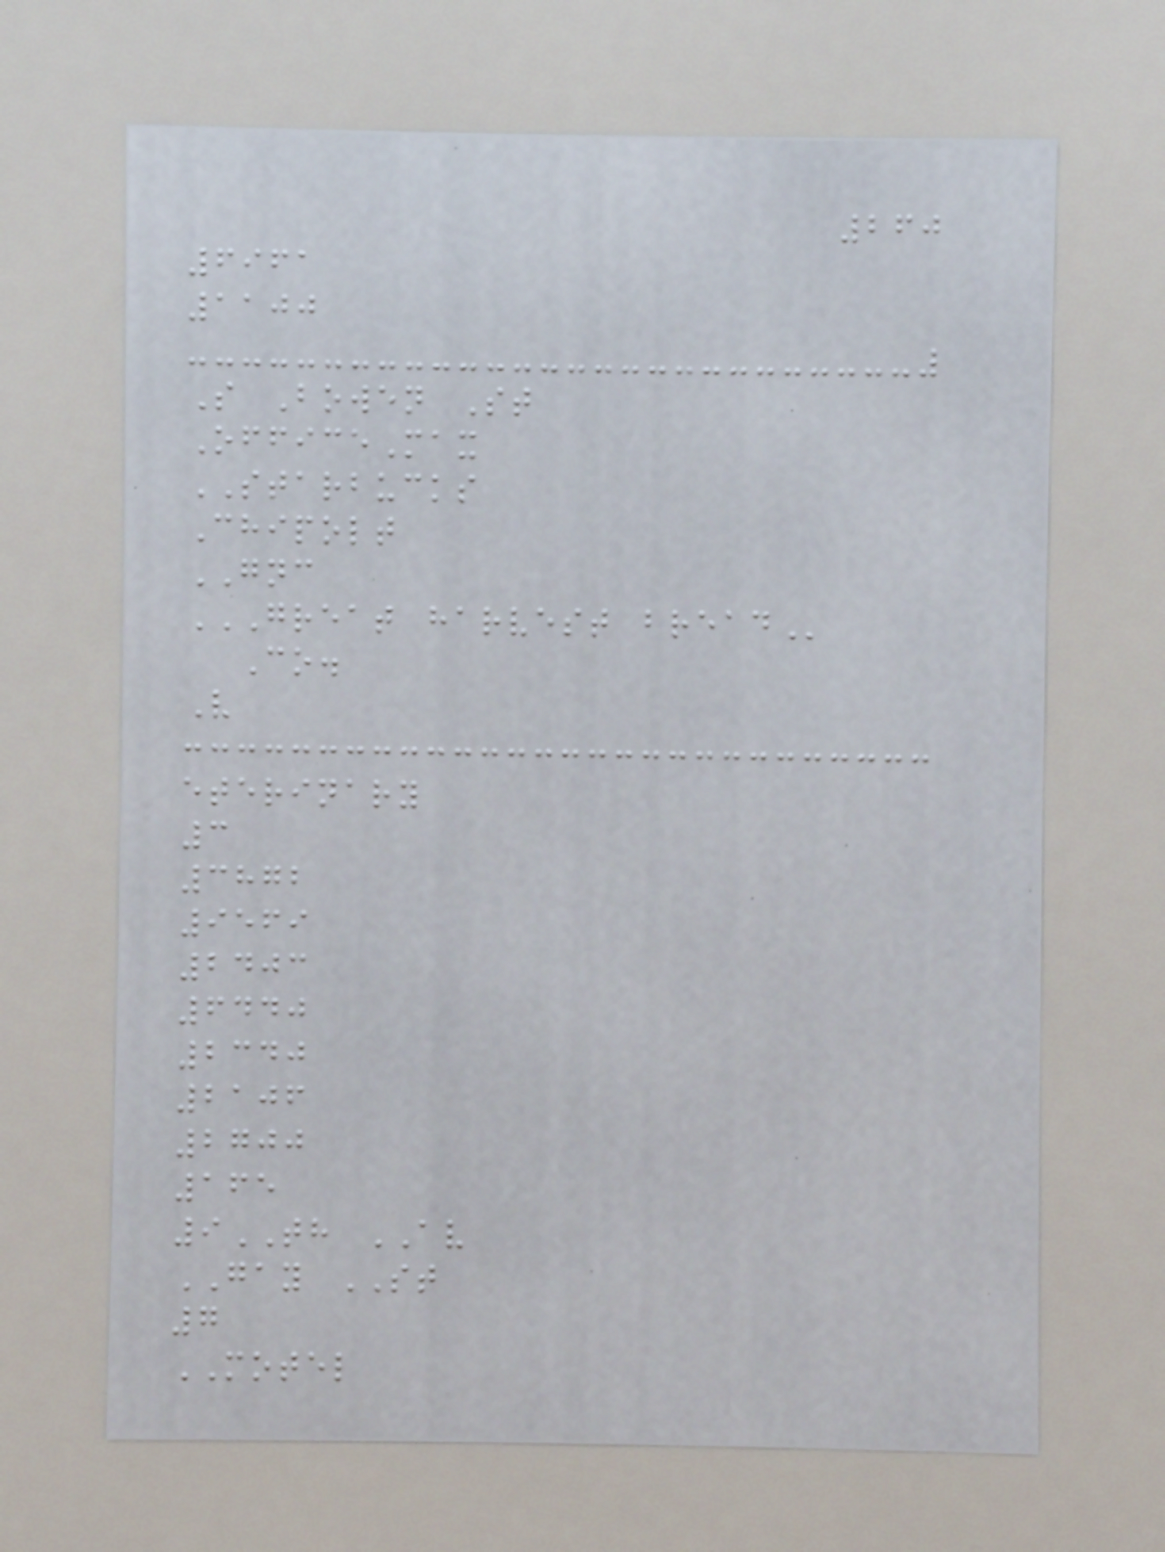260
6961
1100
S Bowen St
OfficeMax
STARBUCKS
Chipolt
GNC
GREAT HARVEST BREAD
Co.
V
eterinary
3
3872
9569
2403
6440
2340
2106
2700
165
9TH AV
GAY ST
7
MOTEL
